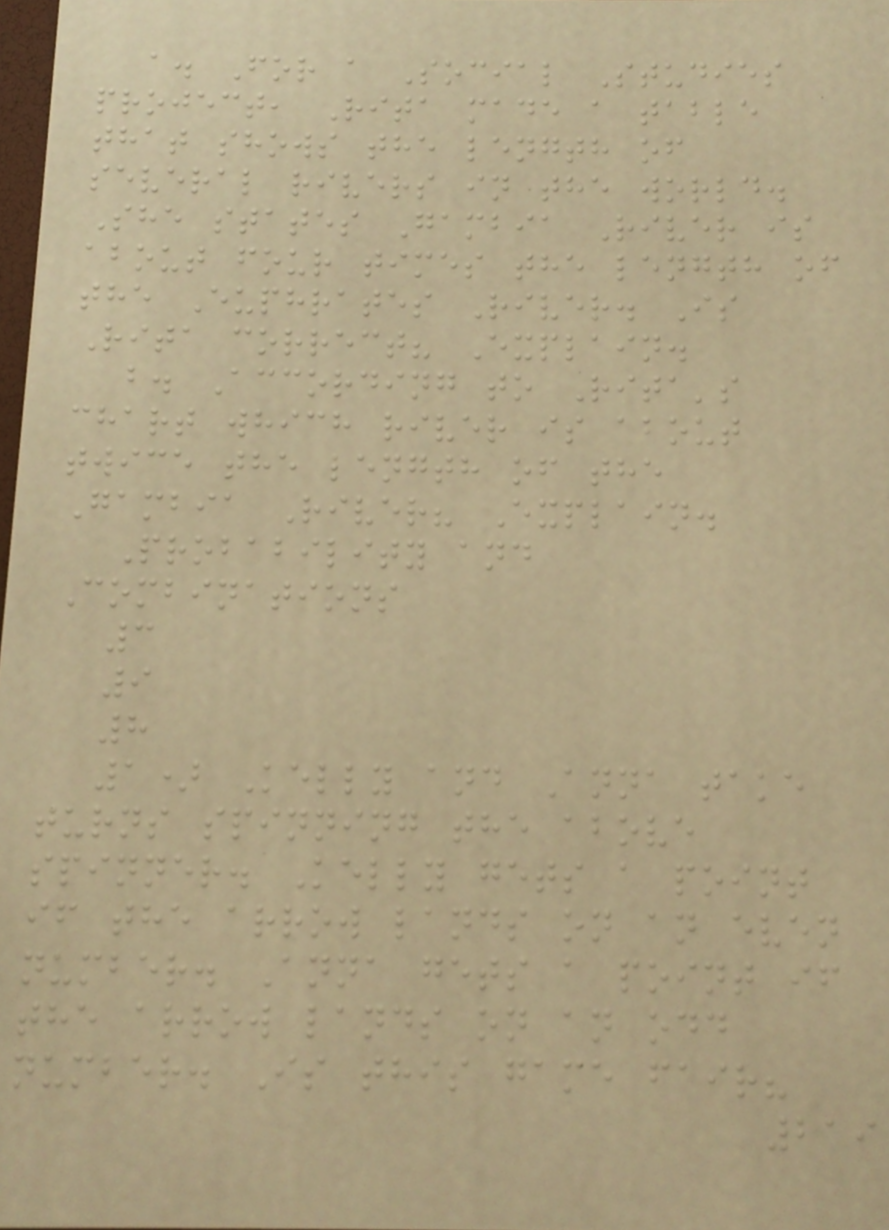a. For a Social Studies
project, Rita made a table
that shows the length of
several rivers in the world.
She states Gambia River is
about four times the length of
the Euphrates River. Is
Rita correct? Explain.
b. According to Rita's
chart which river is about
twice the length of the
Gambia River? Explain.
Probability and
Combinations
3
9
8
1) Kelly and Anna take
turns spinning the above
spinner. Kelly gets a point
if the arrow lands on an even
number. Anna gets a point if
the arrow lands on an odd
number. Is this game fair?
219
